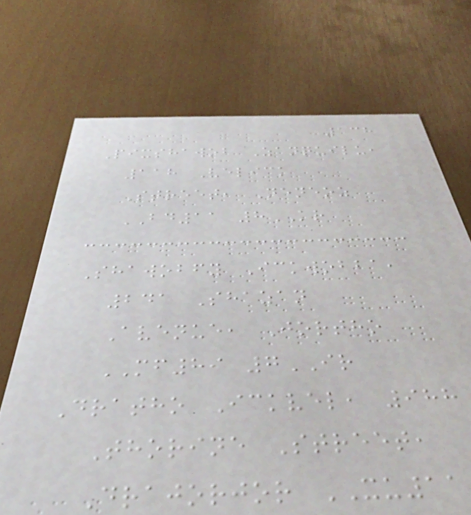138
Pixshawob Zanquilu,
118 Velick
Street, Neneoz
BD11 8KR
Shawobfy Ickwobba,
241 Shazan
Avenue, Jortho
MF89 7IR
Dratho Ickvel, 988
Thorine Street,
Drajorjor XU11
